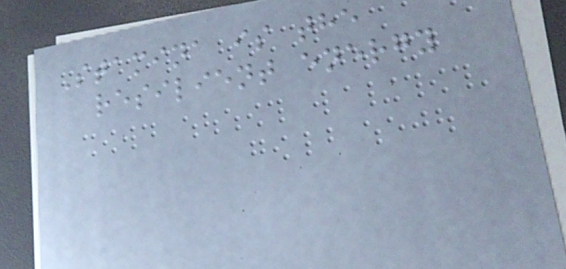Stamina is the
resilient energy
